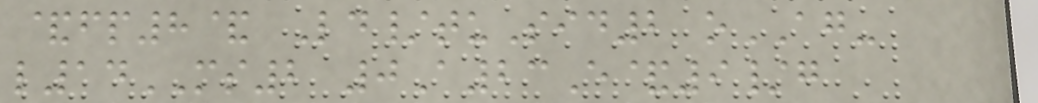&fp8& Ld/tuSid2 oAG-
l14MS2 0A23E&9/g
